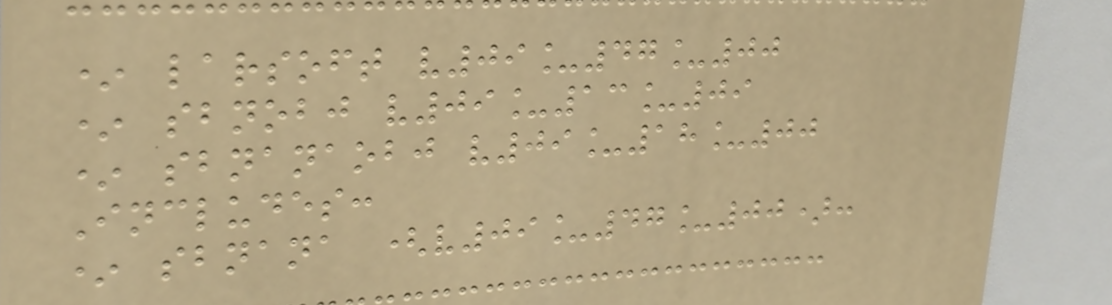* larsoft v09_47_00
* sbnobj v09_13_09
* sbnanaobj v09_18_00
Includes:
* sbnana (v09_47_00):
